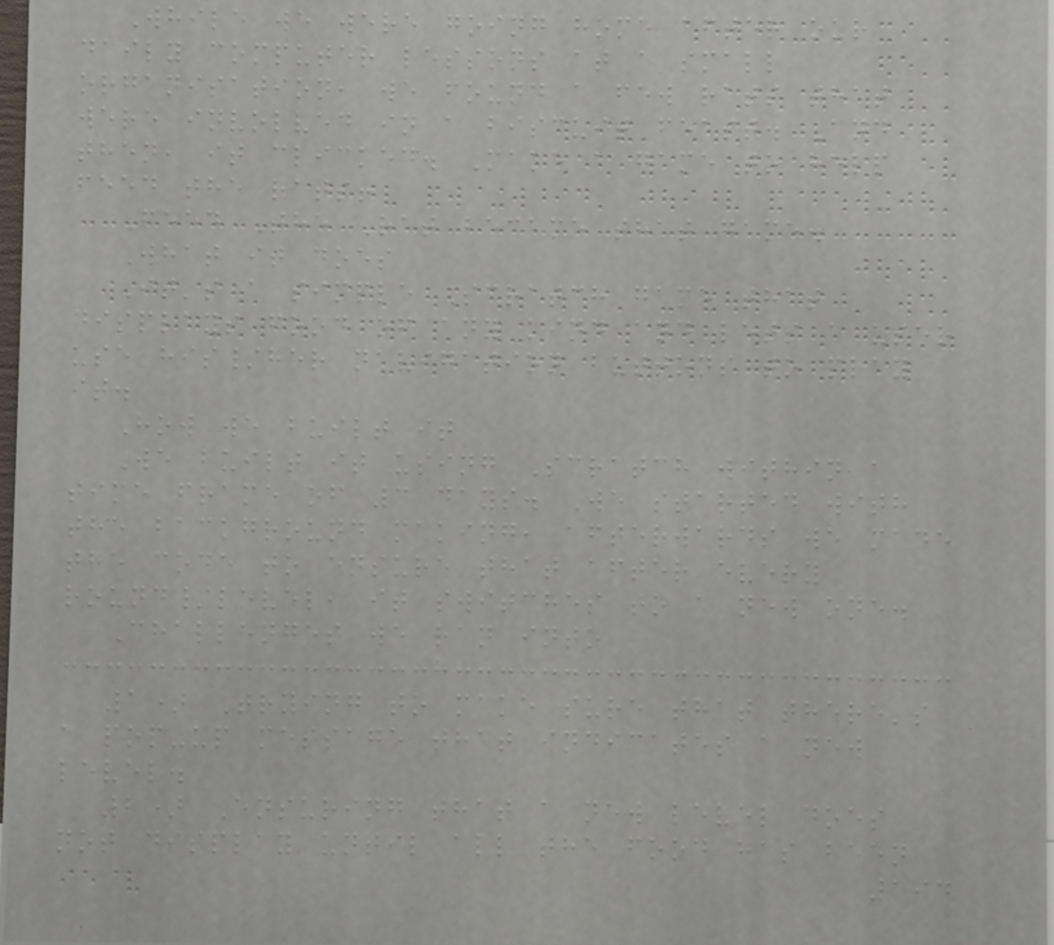While we were going home after our
daily computer lessons at a small
organisation, we found a few rats that
were involved in a biscuit feast. And
then, it clicked. Make a game to help
feed the rats!
Feed The Rat became that game.
What it does
It's a simple Scratch game that
displays food of any kind and lets a user
use his/her navigation buttons to play
it.
How we built it
We built it using Scratch within a
time frame of 3 days. We started with
the background making, afterwards we made
the code to ensure that after every
round/level, it switches to a new one.
Challenges we ran into
1) Trying to make sure that there's
a pop-up message that indicates a new
level.
2) Ensuring that a new level does
not display until all the food has been
194
